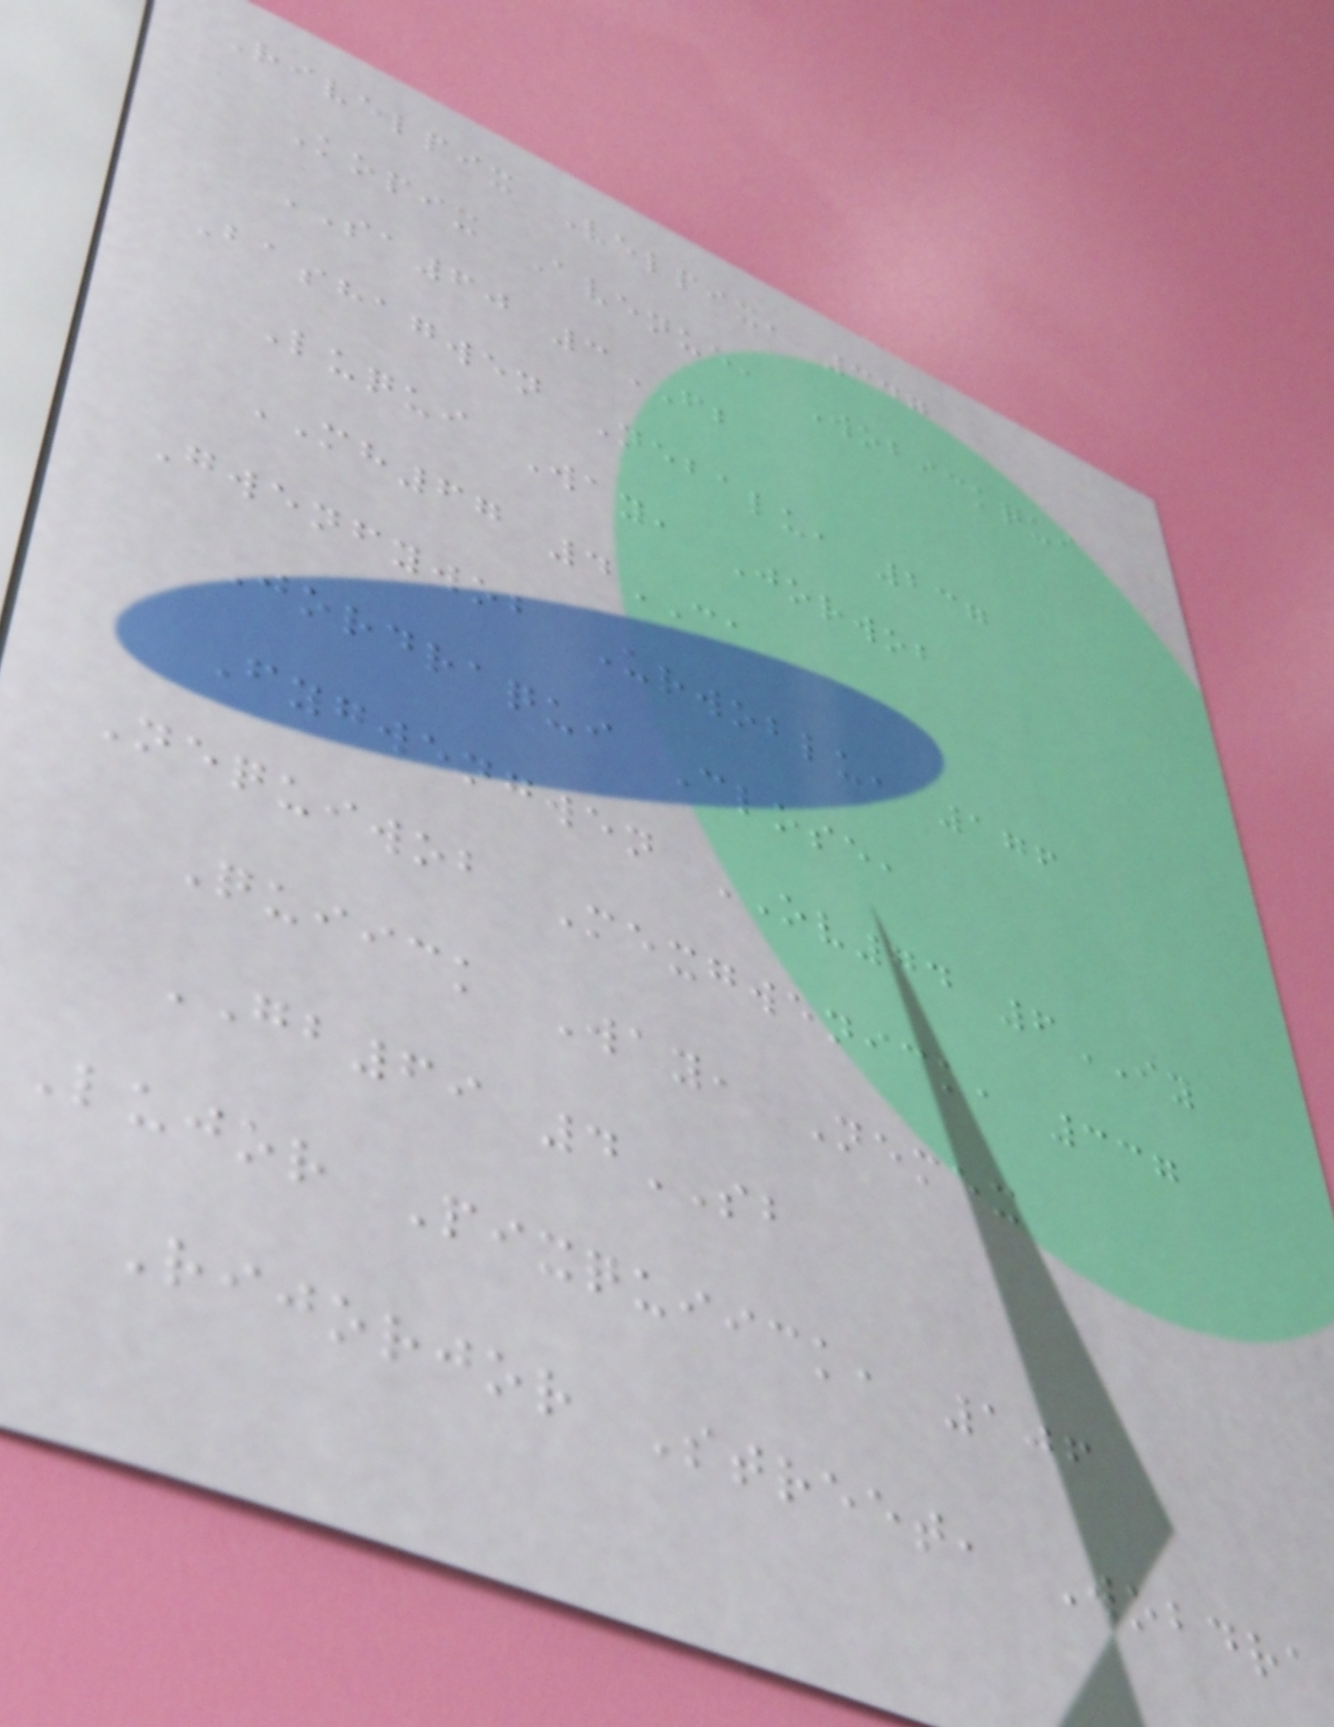Rivelpix Velpix, 347
Kopix Avenue, Wobickqui
SA60 3FB
Bashagwen Nebalu, 237
Luqui Way, Jorwob
MH67 4CA
Gwenfywob Urwoblu, 176
Jordraqui Close,
Fygwengwen OV74 6IY
Nequiwob Mexgwenick, 337
Quiick Way, Nemex
GB69 4SB
Lujor Pixquiick, 106
Rijorjor Street, Wobdra
